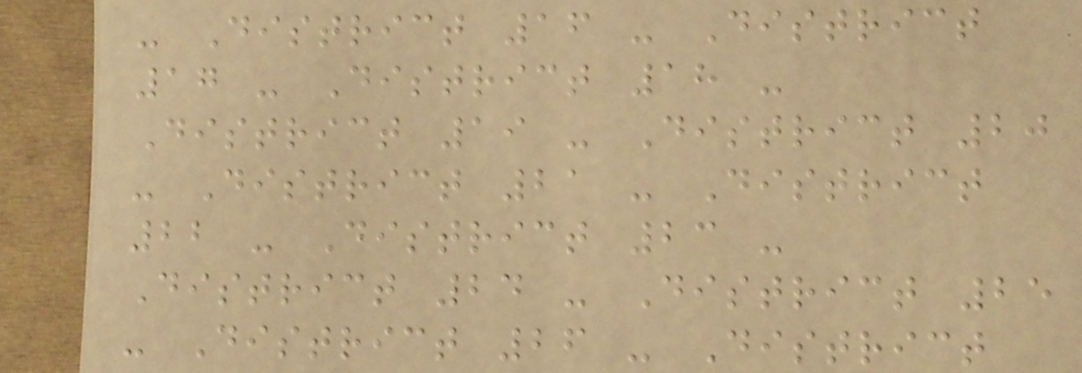- District 16 - District
17 - District 18 -
District 19 - District 20
- District 21 - District
22 - District 23 -
District 24 - District 25
- District 26 - District
